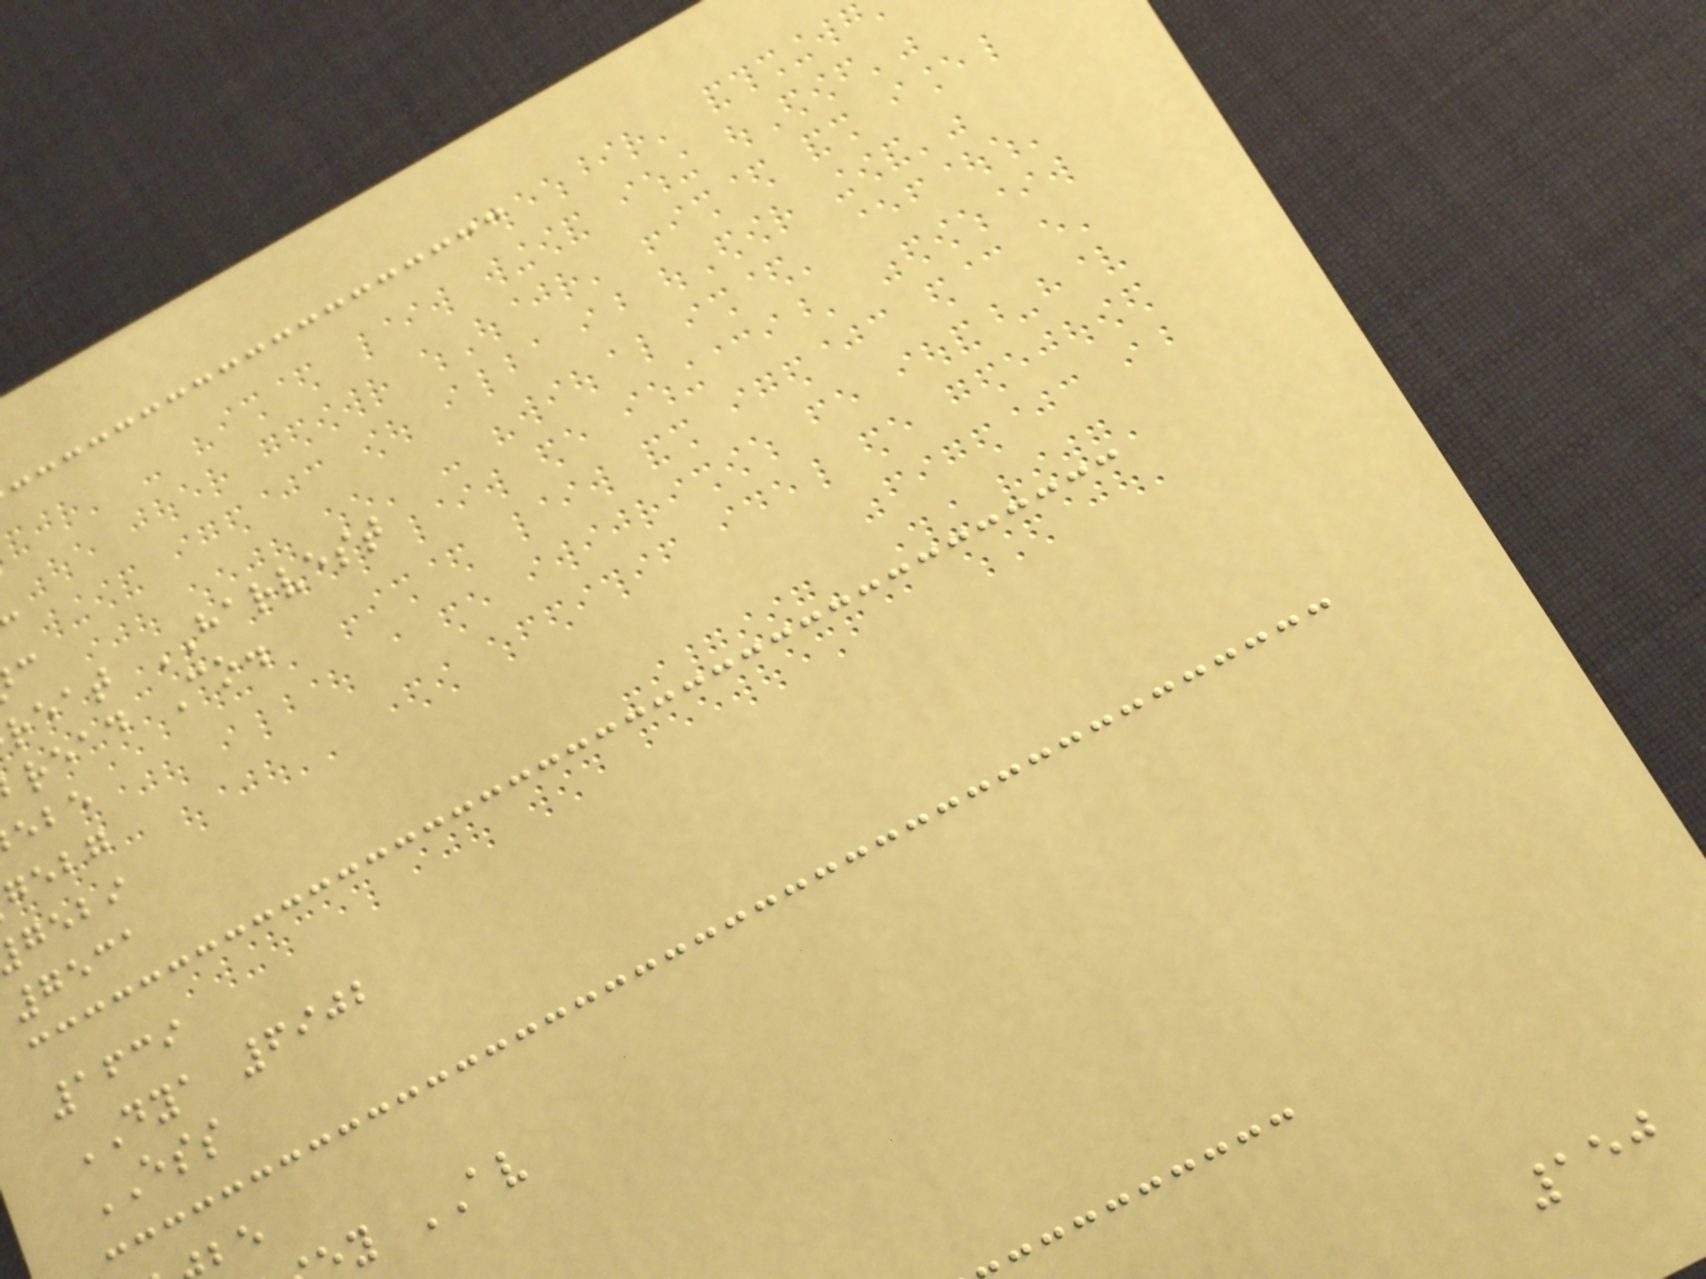reat HARVEST
read Co.
gebg
gebi
7531
1639
DYA 6902
ESS
y AV
150
